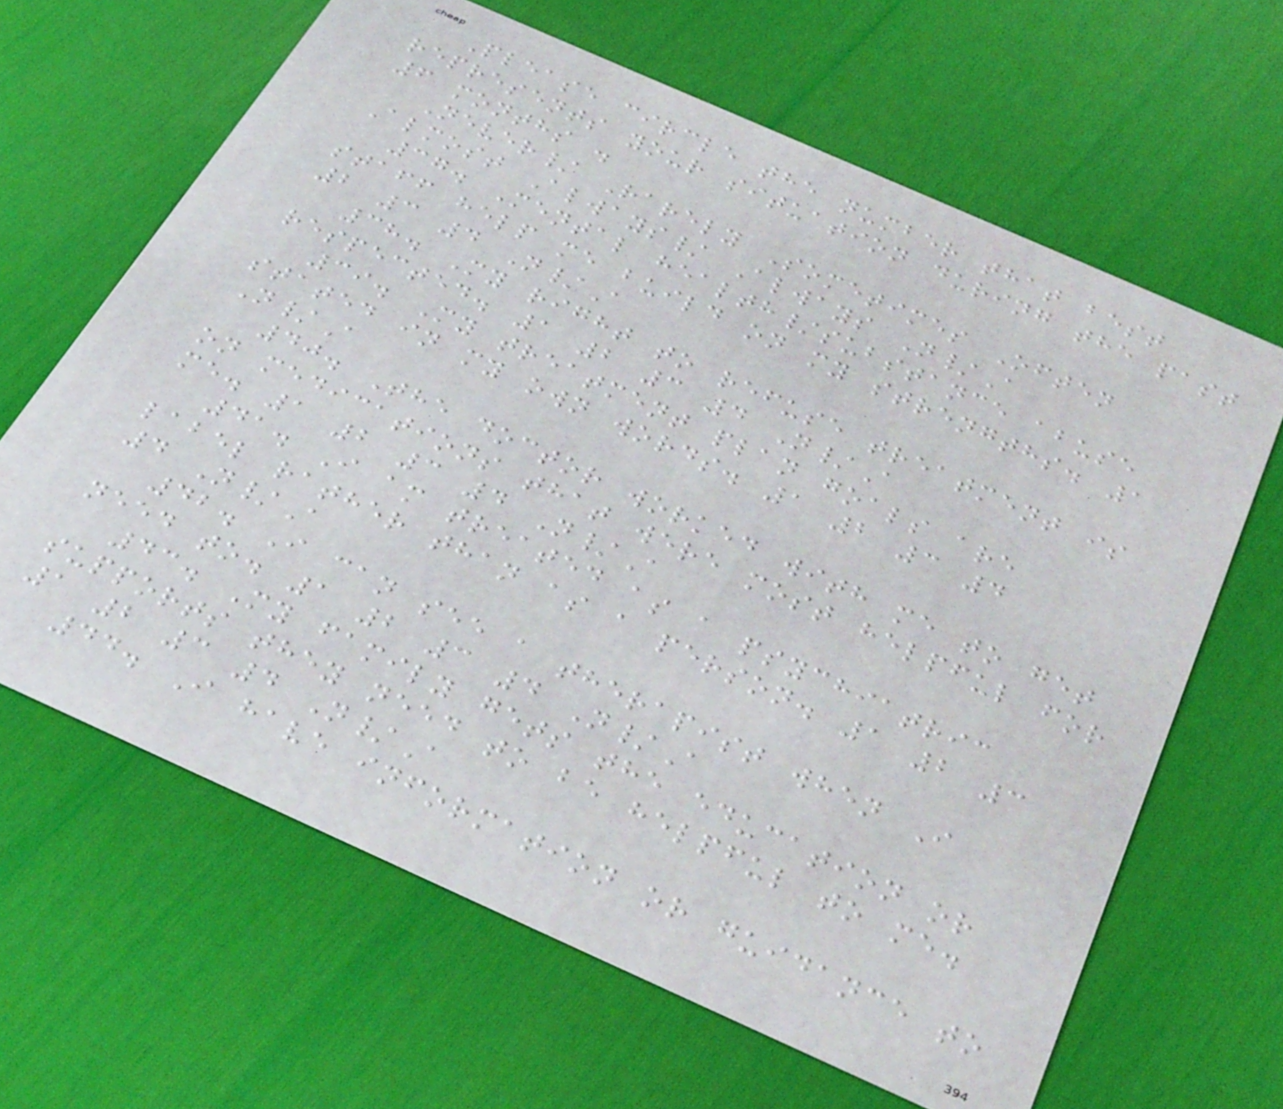Please circle the number that best
represents your situation during the past
6 months .
Never/ Rarely Sometimes Often
Almost Always/ Always N/A
37. Mental health/substance abuse
staff help me build on my strengths. 1
2 3 4 N/A
38. My right to refuse treatment is
respected. 1 2 3 4 N/A
39. My treatment plan goals are
stated in my own words. 1 2 3 4
N/A
40. The doctor worked with me to get
on medications that were most helpful for
me. 1 2 3 4 N/A
41. I am treated as a psychiatric
label rather than as a person. 1 2 3
4 N/A
42. I can see a therapist when I
need to. 1 2 3 4 N/A
43. My family gets the education or
supports they need to be helpful to me.
1 2 3 4 N/A
44. I have information or guidance to
